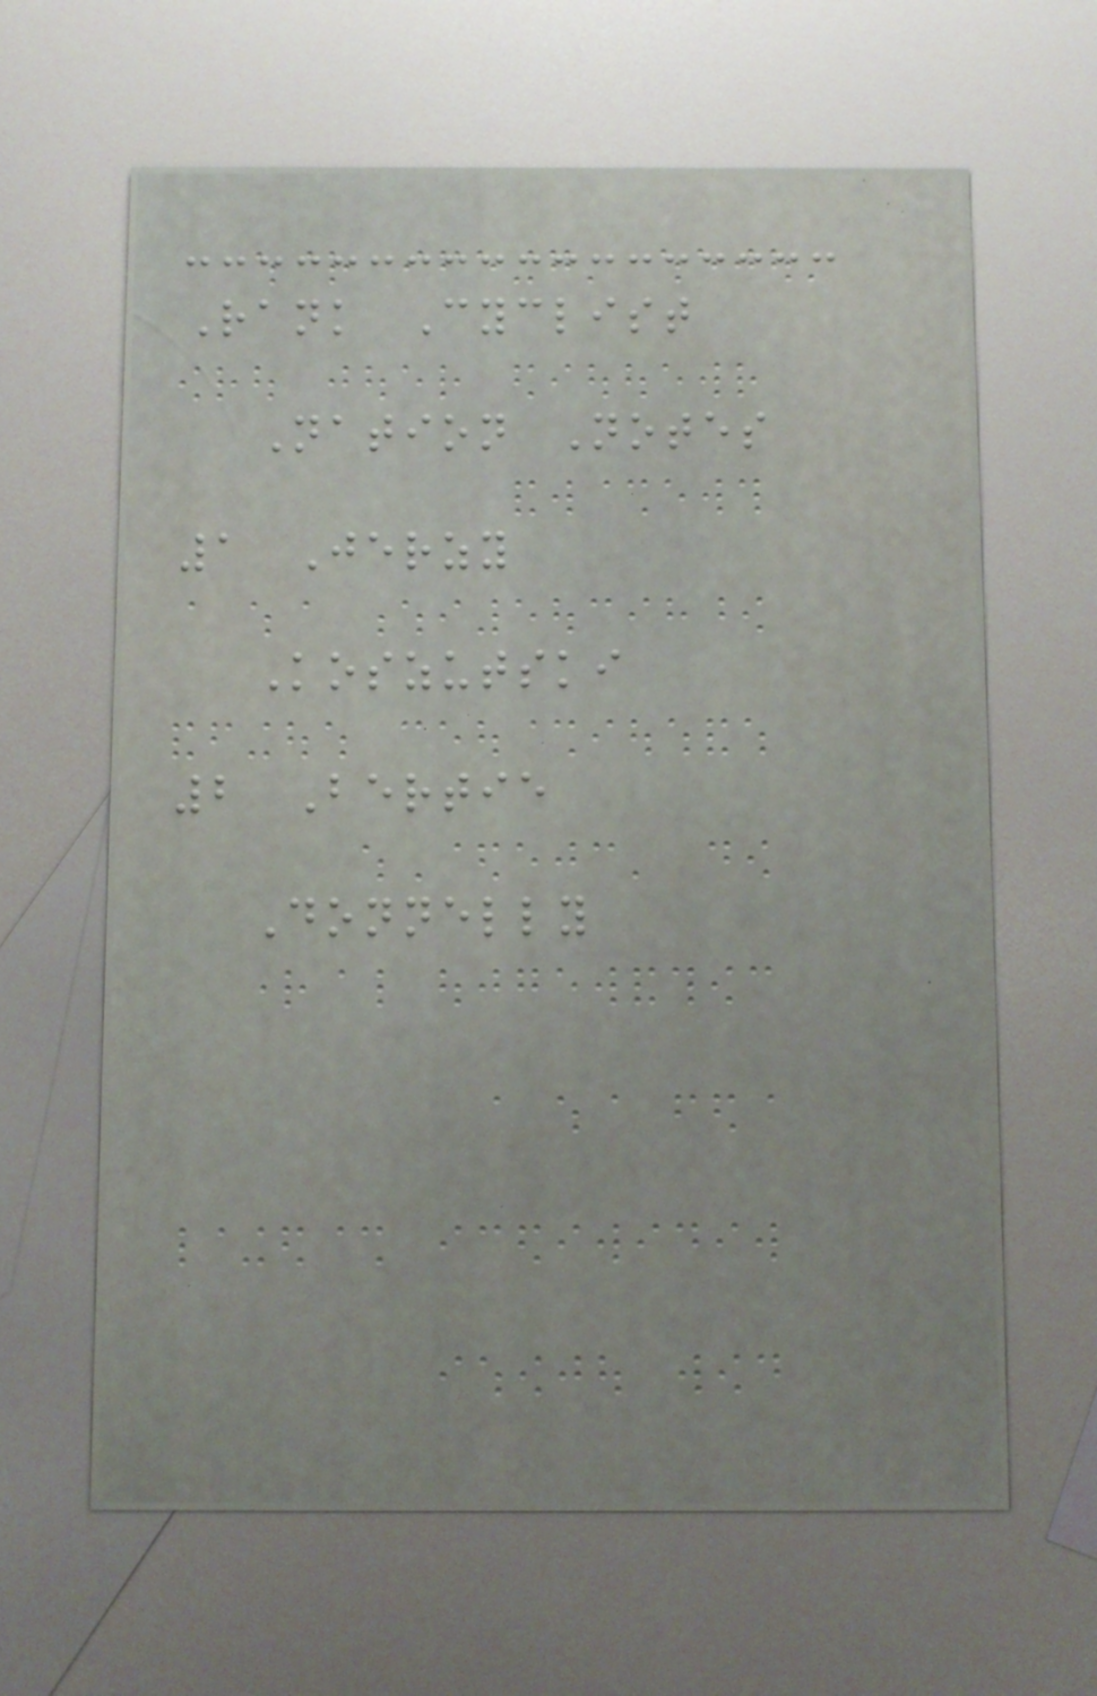Rank Cyclist
Nation Notes
1 Jerzy
Koszutski
2 Bertie
Donnelly
